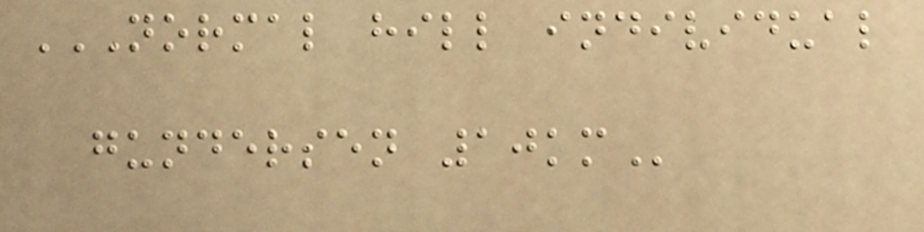NORMAL HILL INDIVIDUAL
GUNDERSEN 10KM
